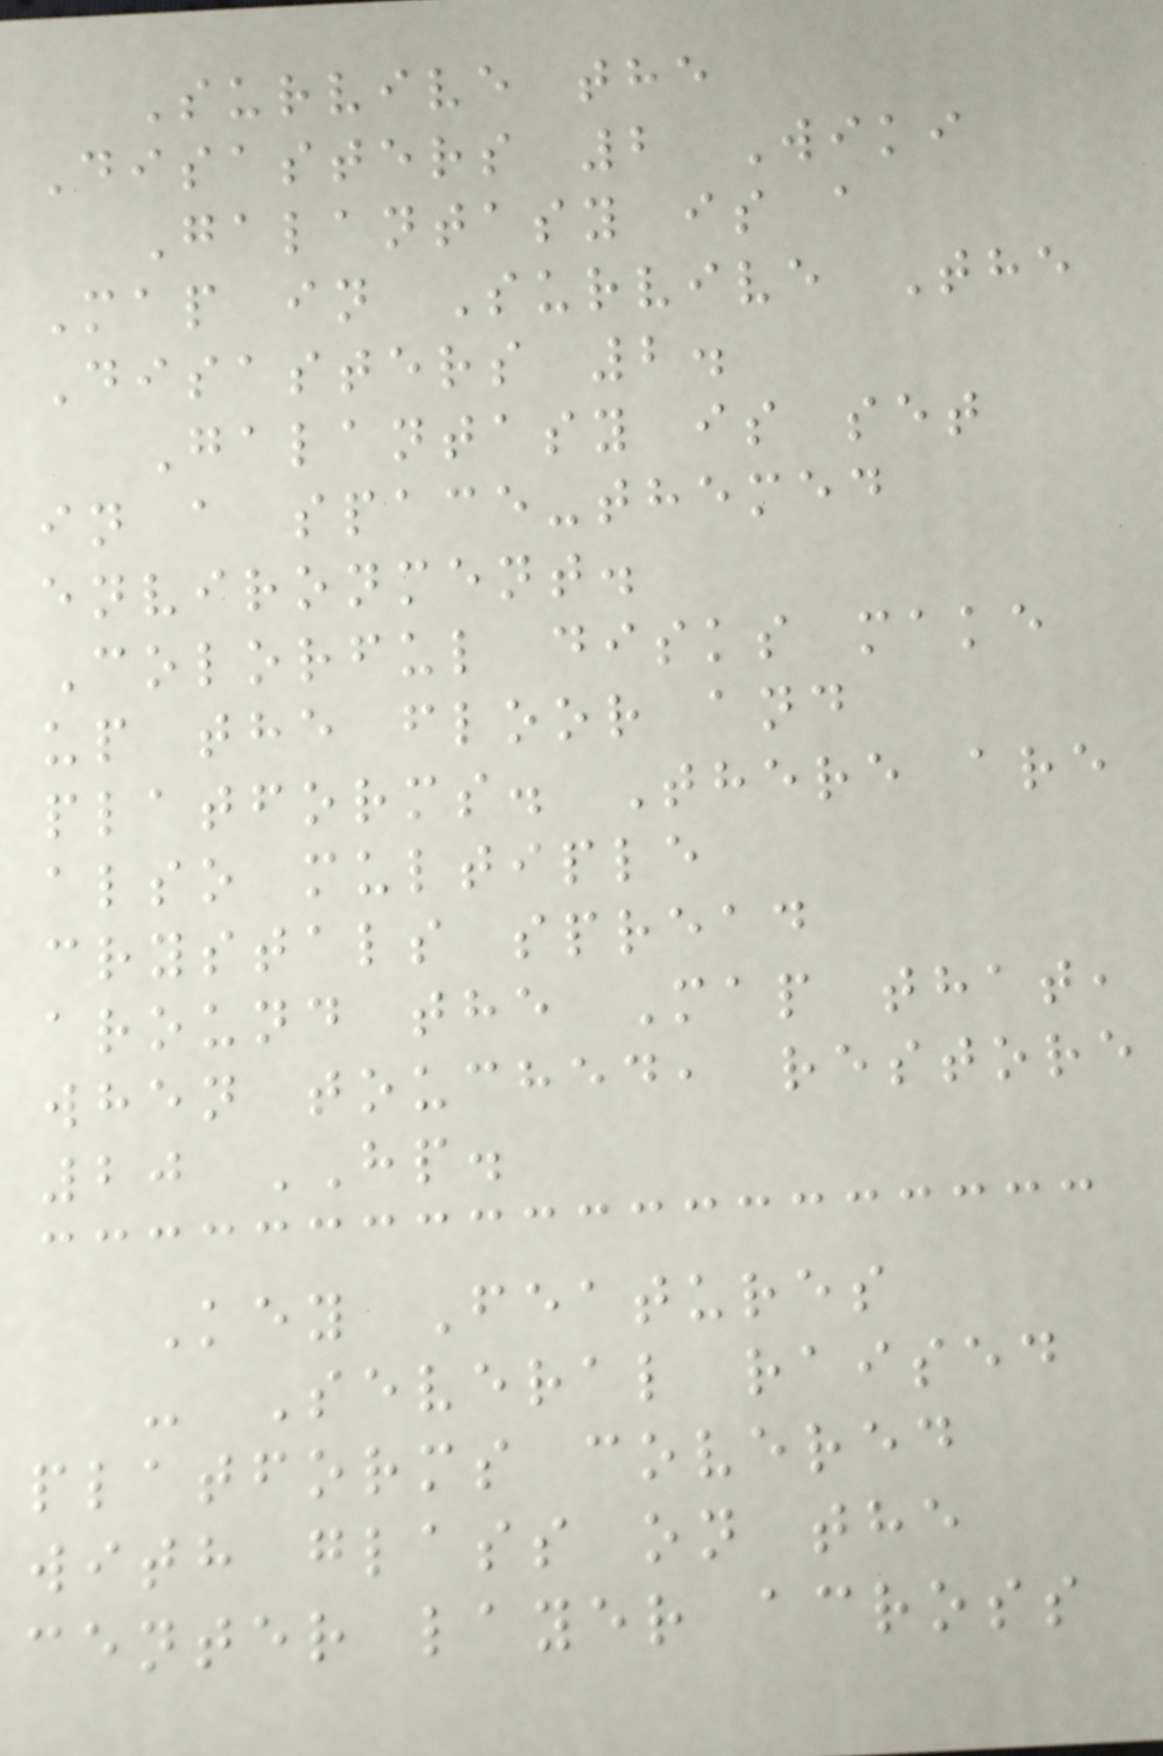Survive the
Disasters 2 Wiki
Galantasy is a
Map in Survive The
Disasters 2.
Galantasy is set
in a space-themed
environment.
Colorful disks make
up the floor and
platforms. There are
also multiple
crystals spread
around the Map that,
when touched, restore
20 HP.
Key Features
- Several raised
platforms covered
with glass on the
center layer across
